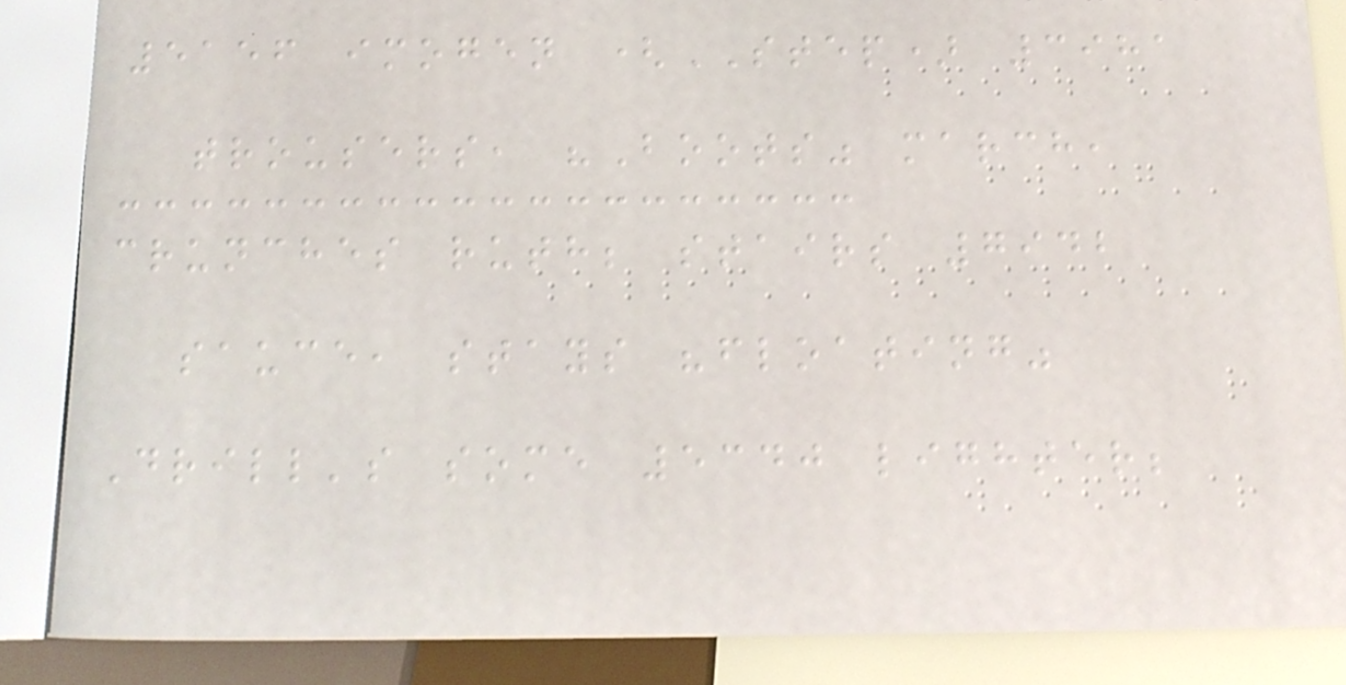5156 imogen (STEP) 3981
trousers, "Boots" march,
crunches ruth; stairs 7942
sauce, stays "floating"
Drill's some 5340 lighter;
